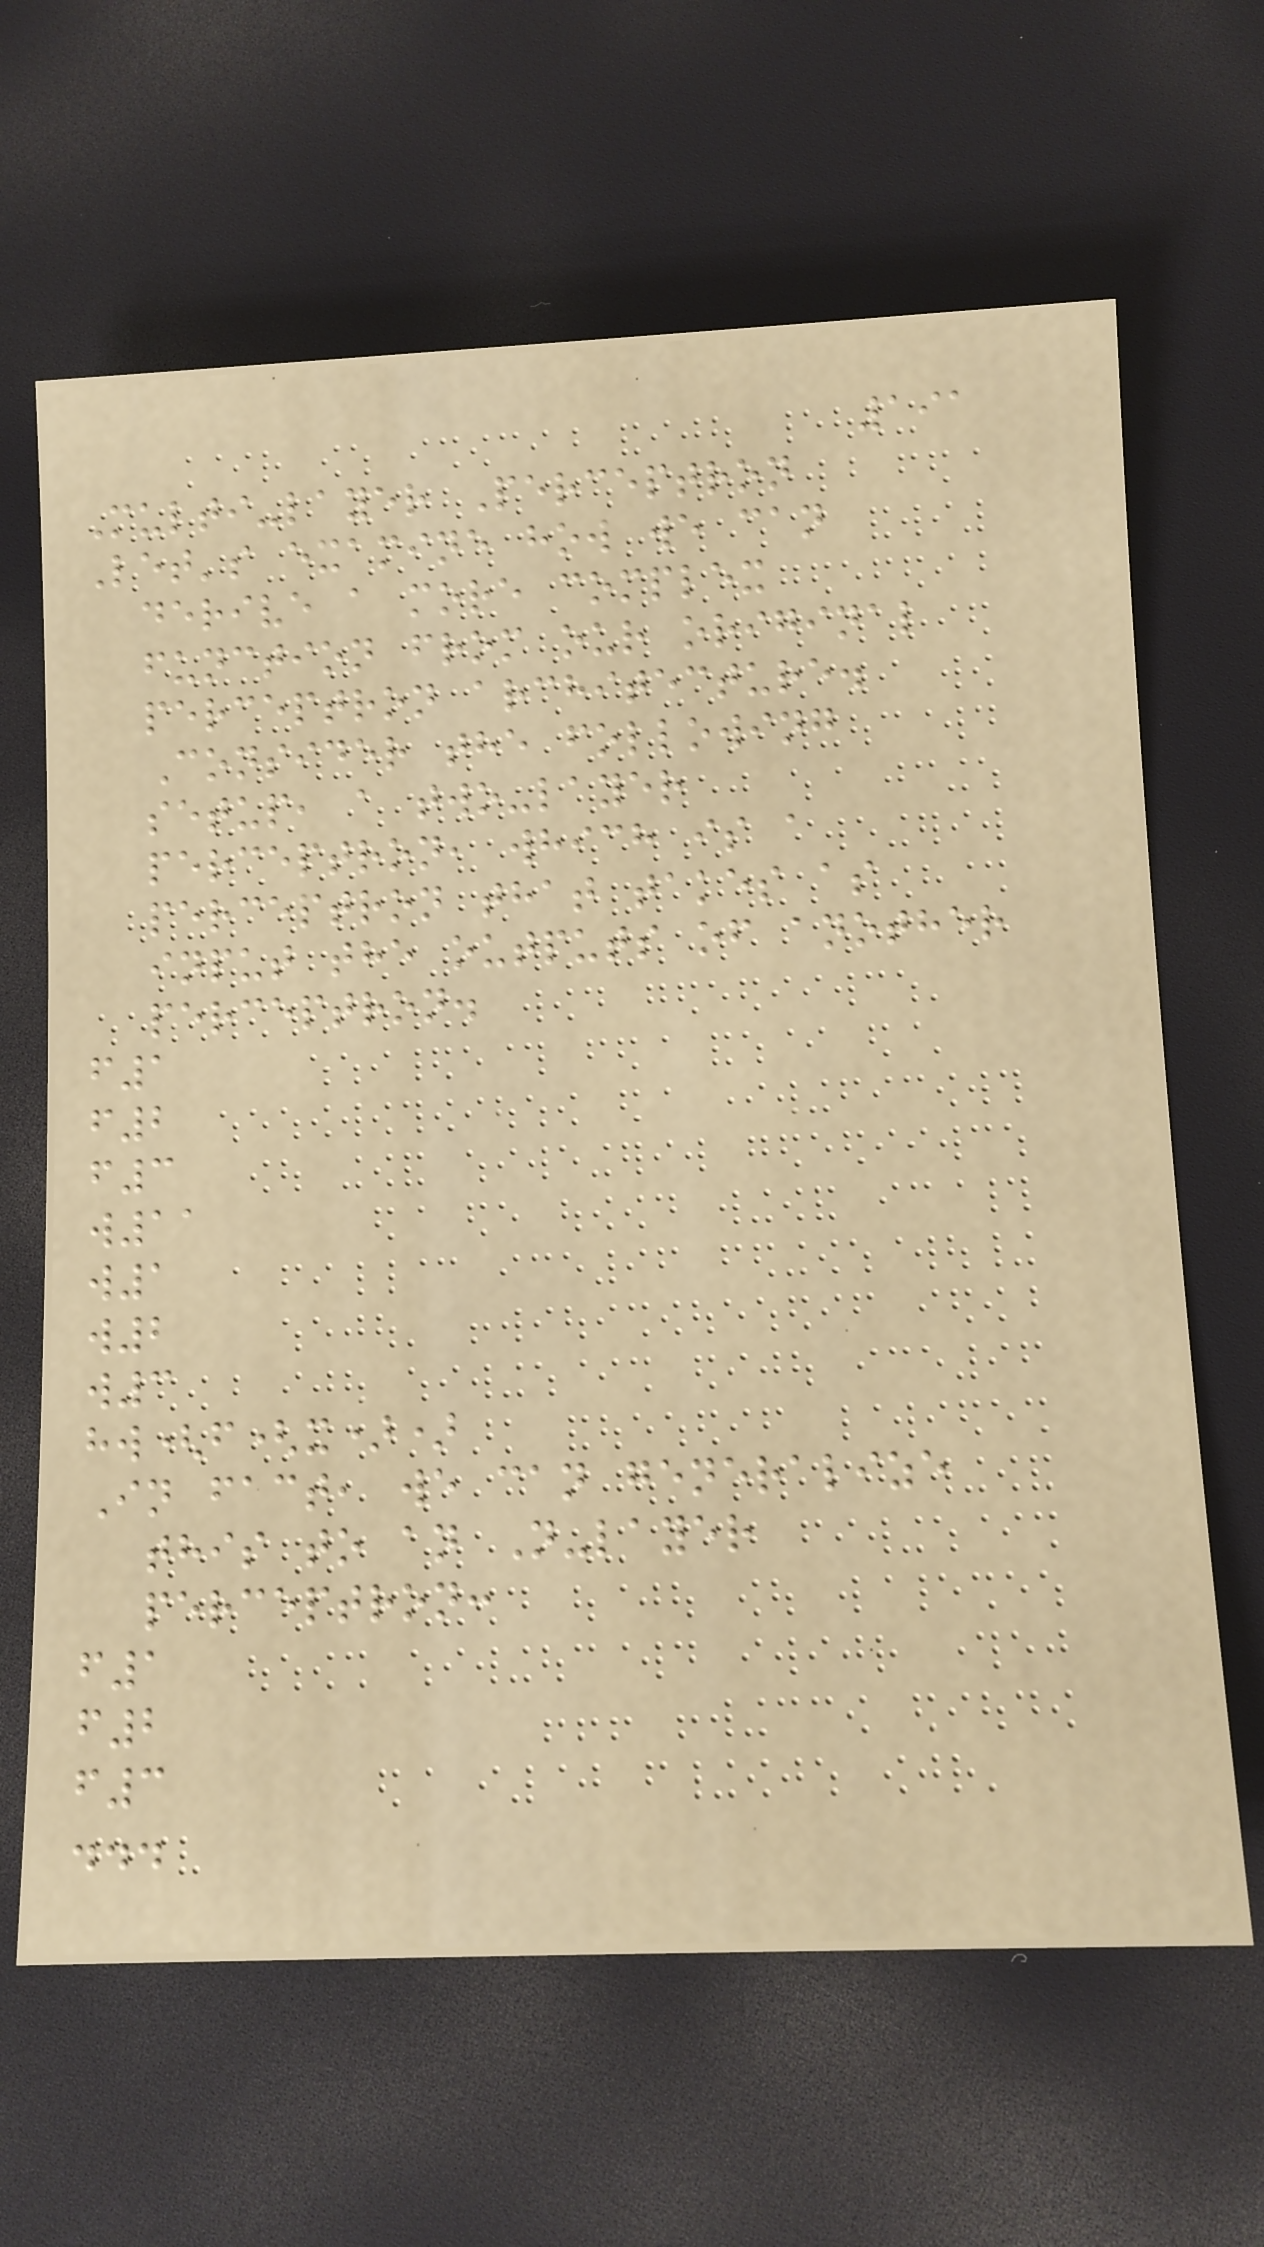191
Multi-layer Perceptron
Let's examine how we can
derive a more complex
function from our original
perceptron architecture.
Consider the following
setup, a two-layer
perceptron, which is a
perceptron that takes as
input the outputs of another
perceptron.
f1
f2
f3
w11
w1
w2
w3
hw(f(x))
In fact, we can generalize
this to an N-layer
perceptron:
f1
f2
f3
...
